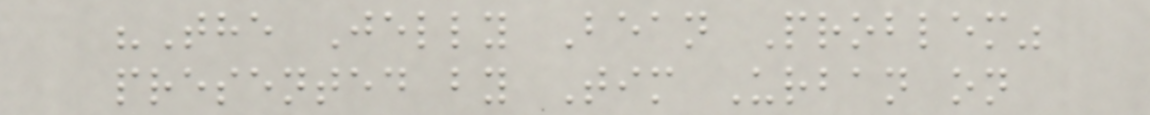"The Jelly Bean Problem"
presented by Tim Urban on
